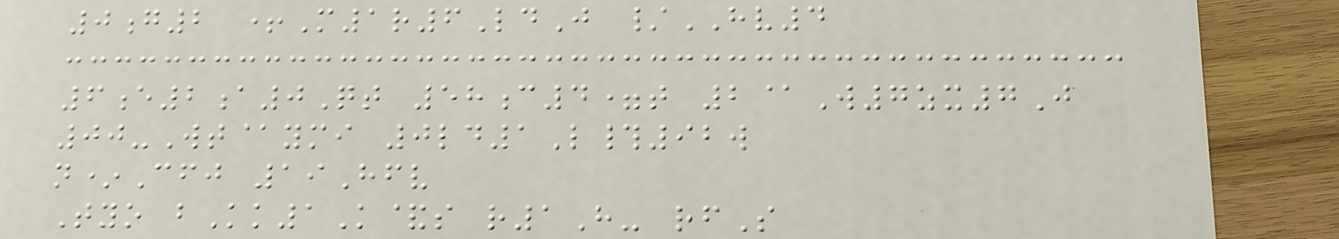0g2 +M1r6LdJ /HV4
6e2a0Qt 58c4=t 2@W7zx7J
00-Wt@ymi 0ld1L#92w
n*Cfj 19Hfv
Tyo bKk1K&s r1H- rfS
